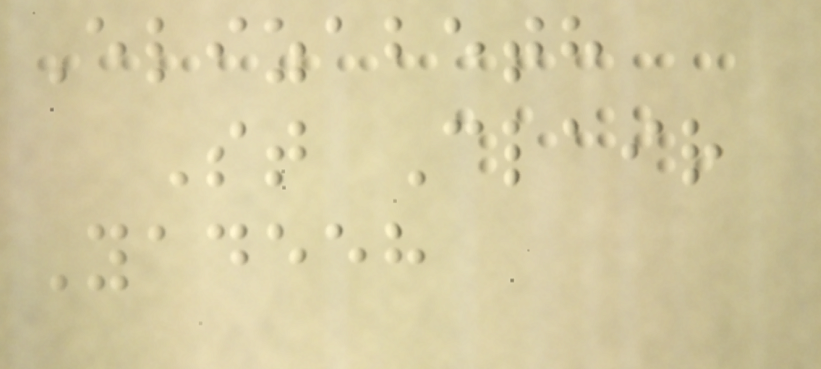Elizabeth
St Clair
Yadeeh
